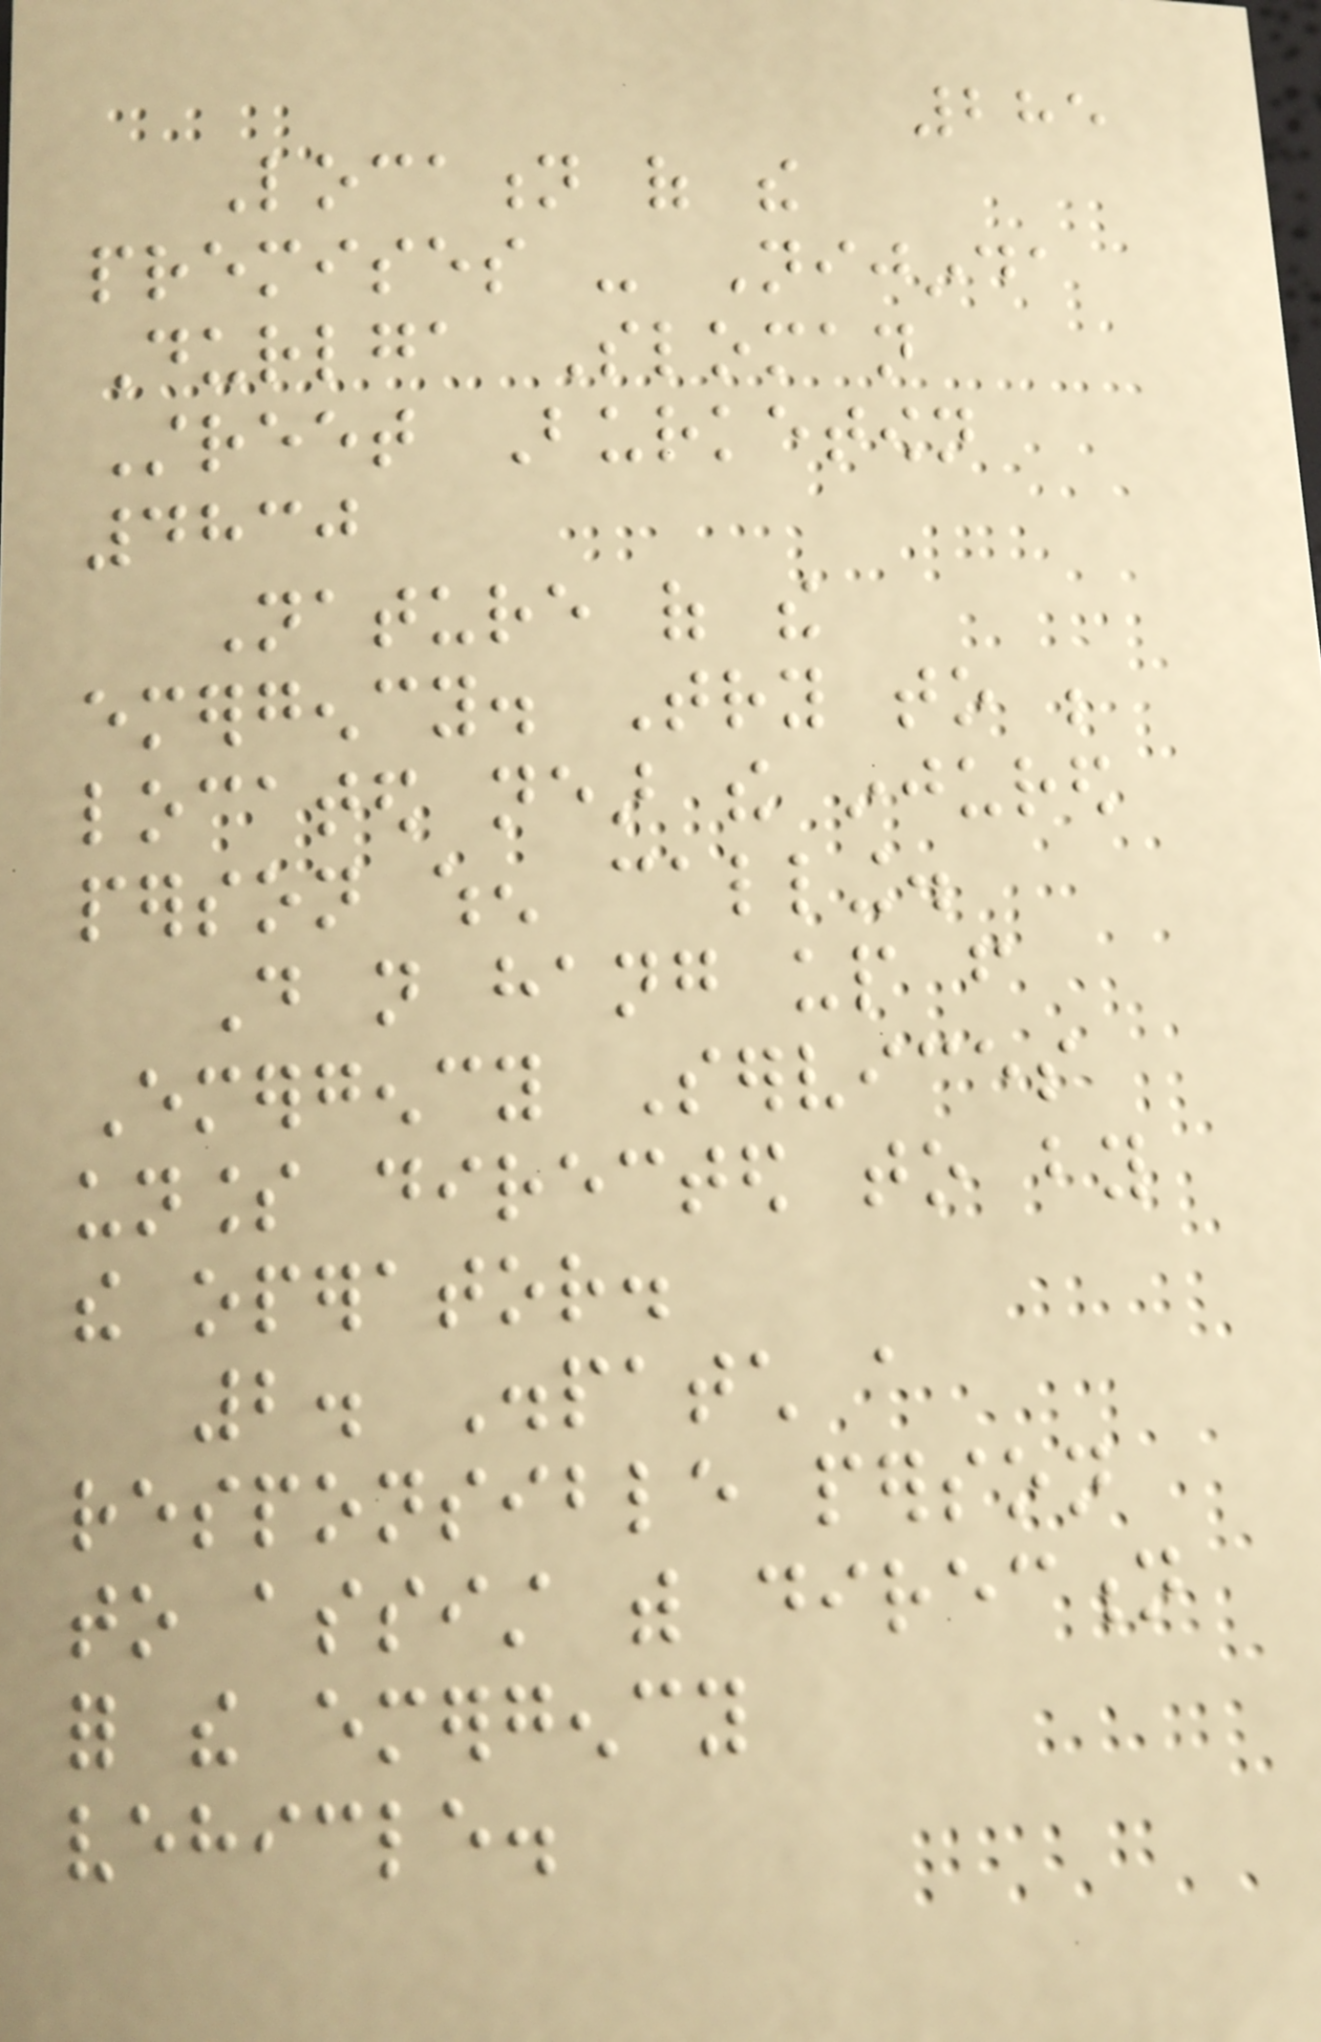285
Location of the
premises - Nijinda
Durlga Sloman
Street Burketown
4830
Nature of the
emergency. Try to be
located near the injured
person when calling.
Do not hang up from
Emergency Services
unless directed to by
the operator.
2. Dispatch a
responsible person
to assist with direction
for the emergency
vehicle.
